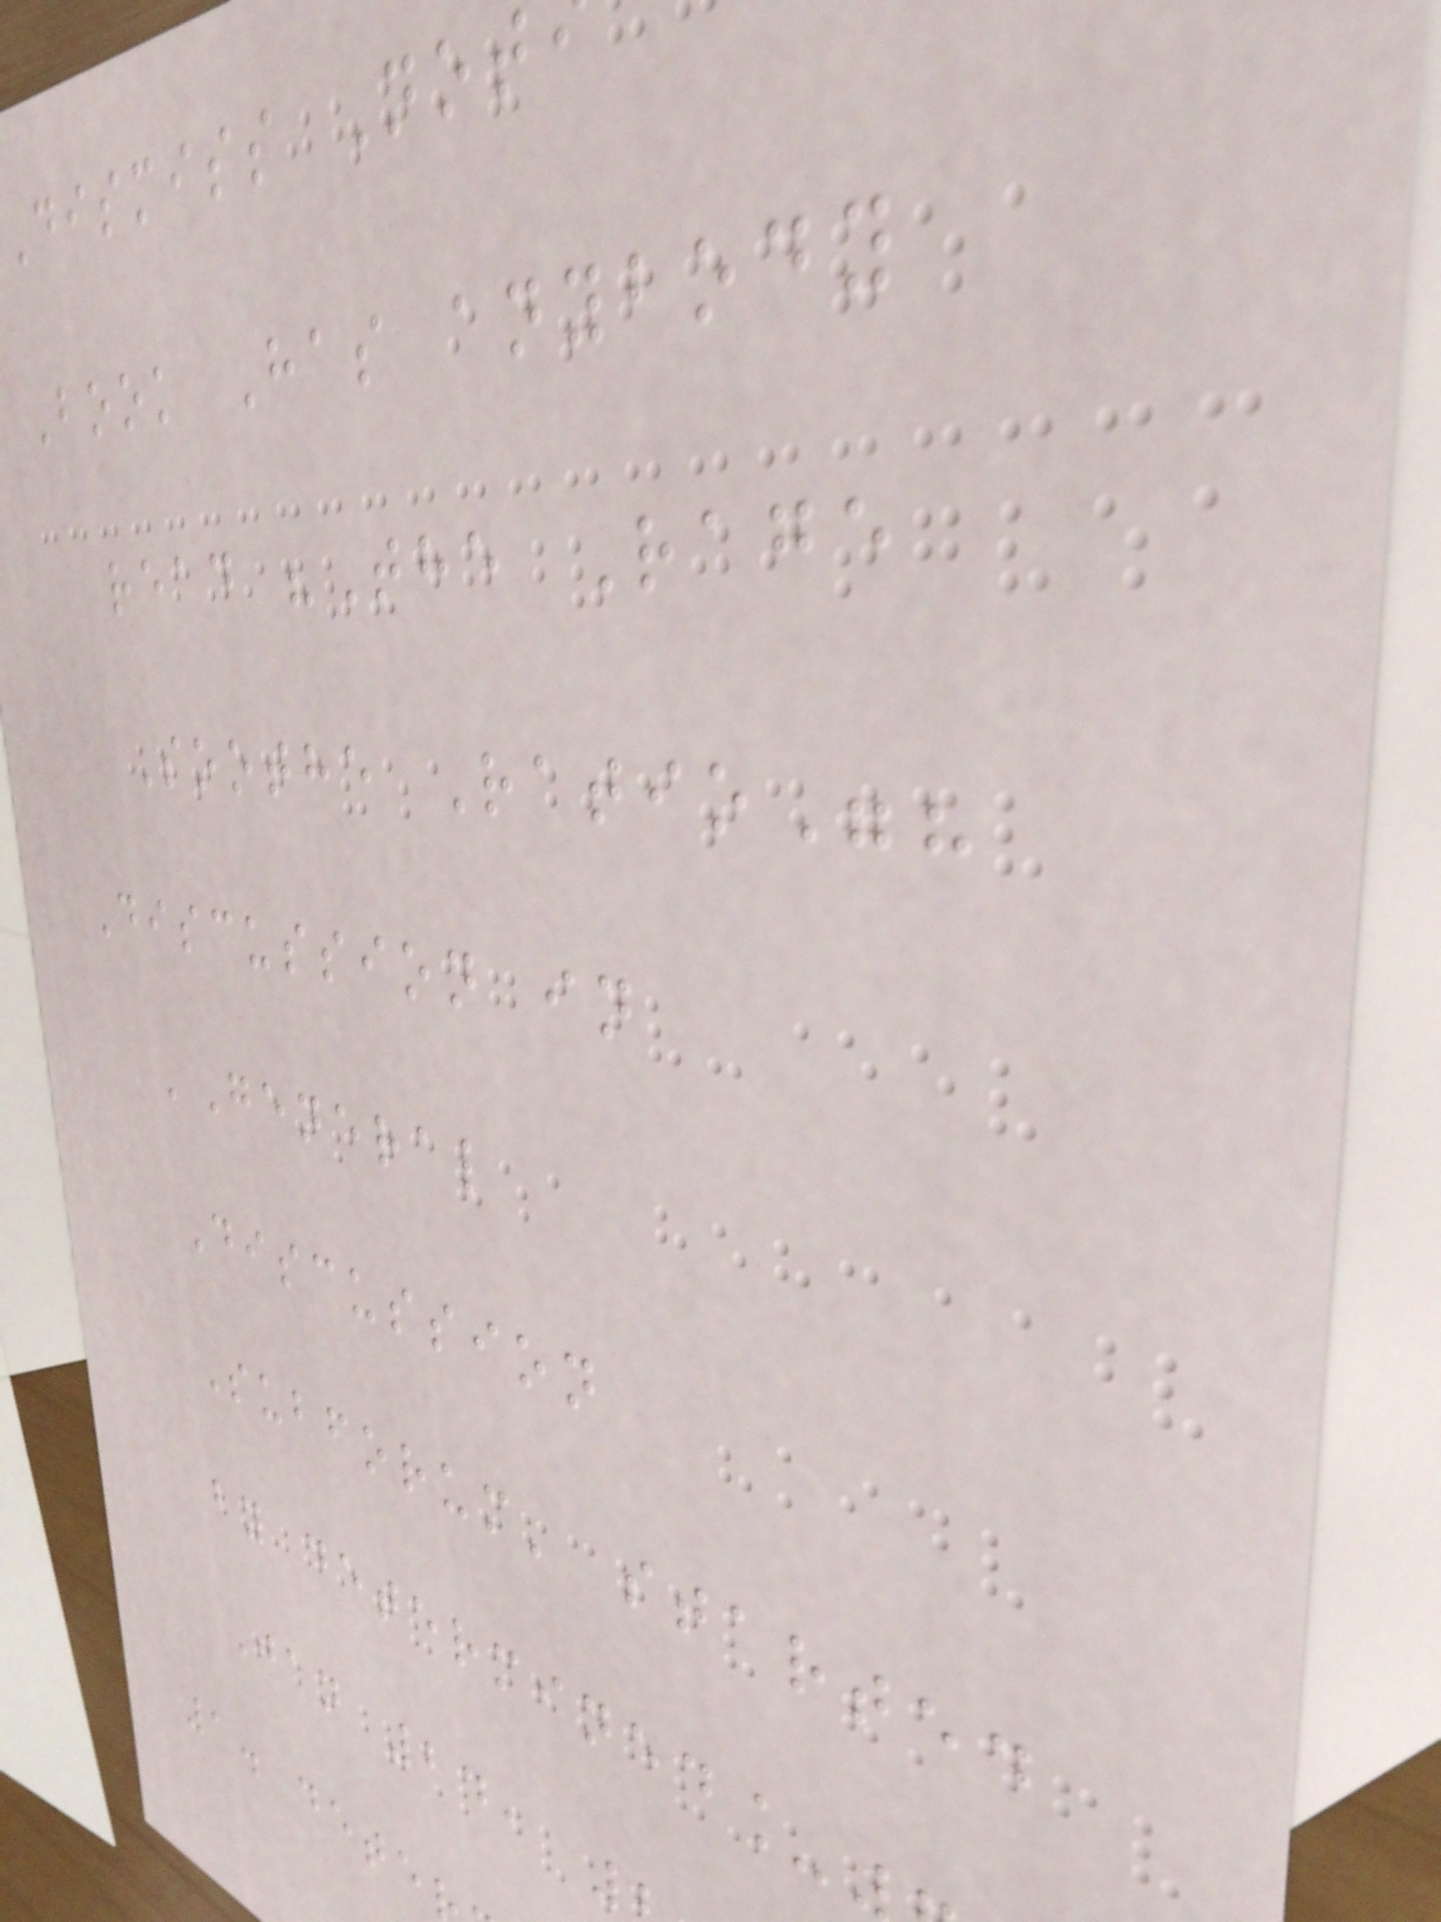Dismiss Not
Book Has anybody
read "The Rage
Soothe Ratio"?
Discussion in
'General
Discussion
Subforum' started
by determined_
Jan 24,
1. dete
